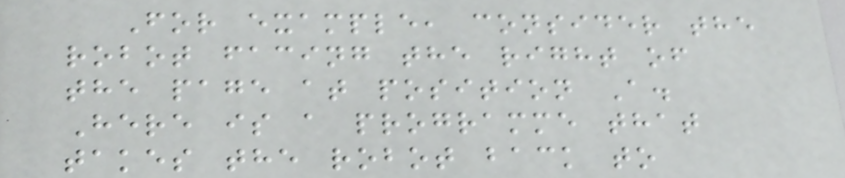For example, consider the
robot facing the right of
the page at position A.
Here is a programme that
takes the robot back to
